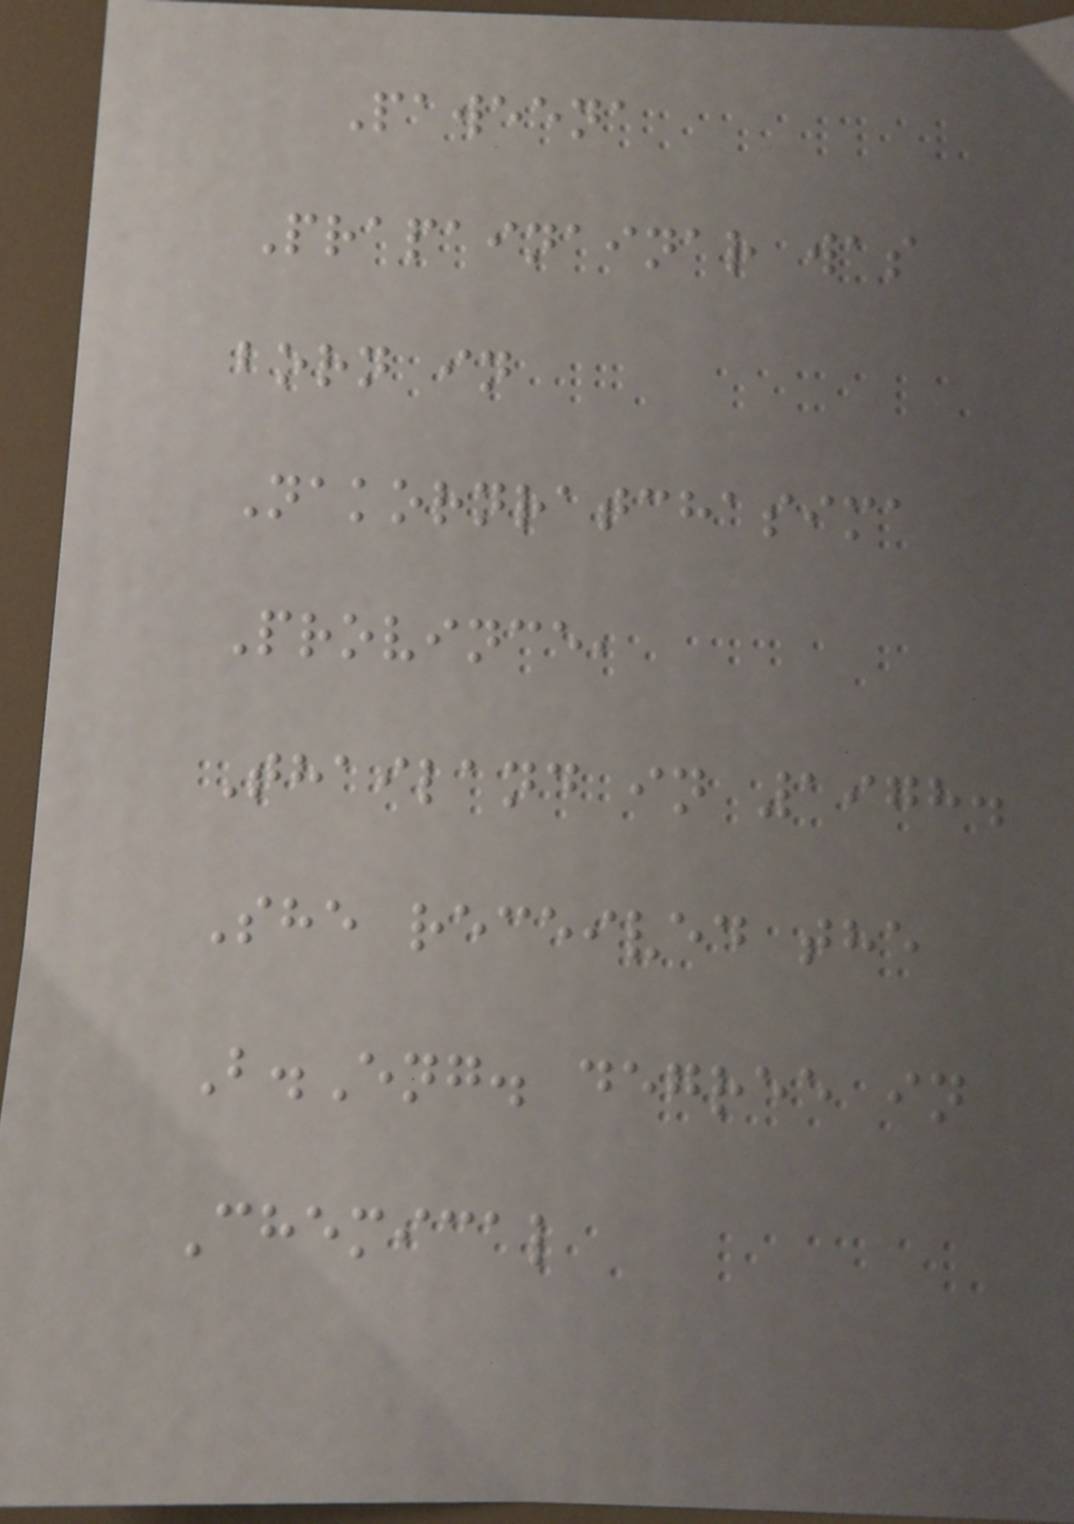Paweena
Prapainainar was
born in
Nakornratchasima
Province,
Thailand in 1978.
She received the
B.Eng. degree in
Chemical
